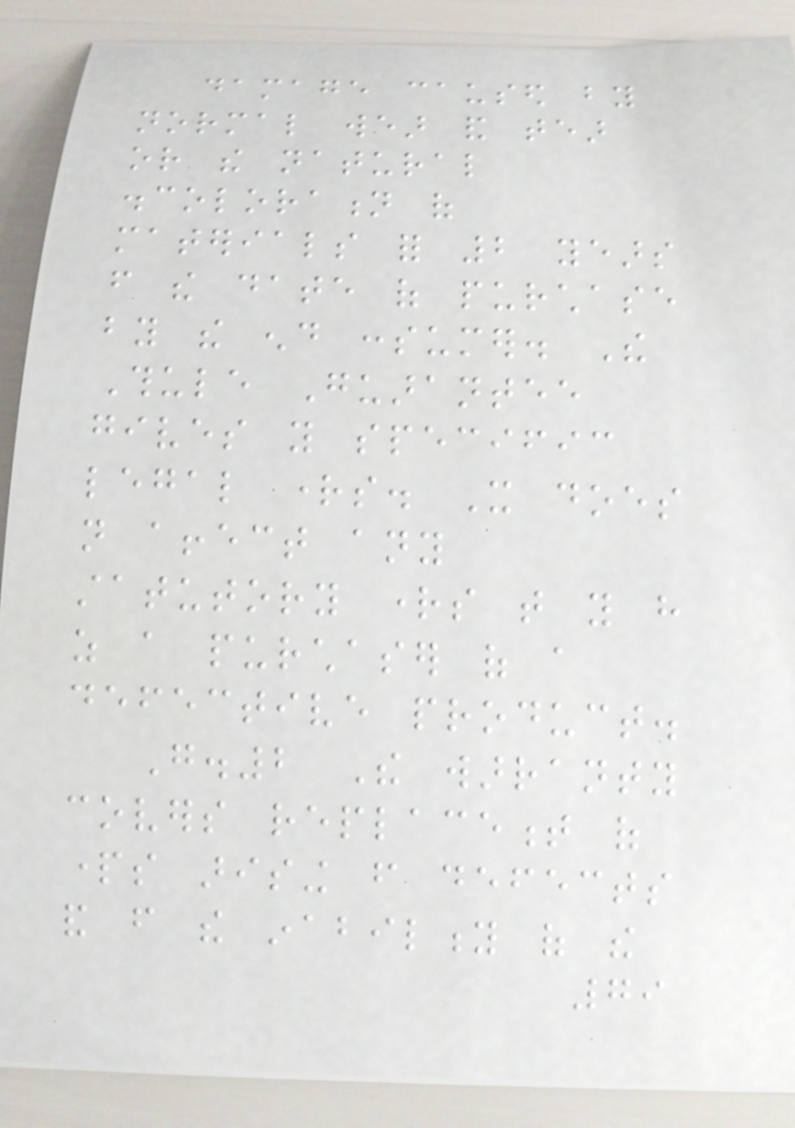damage caused by
normal wear and tear
or the natural
discoloration of
materials for 2 years
from the date of purchase
by the end consumer. The
Thule Guarantee
gives you specific
legal rights. It does
not affect any
statutory rights that you have
as a purchaser of a
defective product.
G.2 The warranty
covers replacement of
parts arising from defects
and from the inability of the
79
